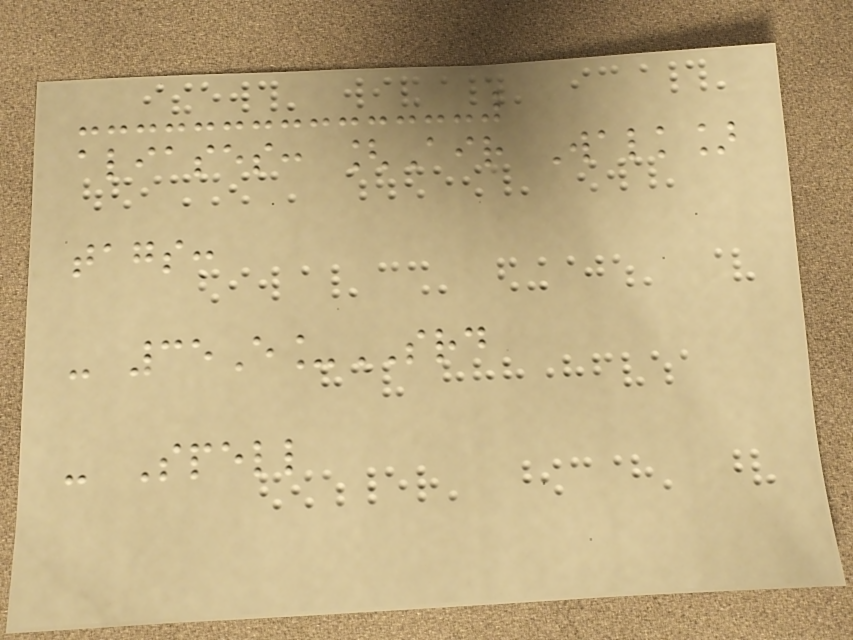aliases: [Air Walk]
tags:
- 35E_SRD
- Spell
